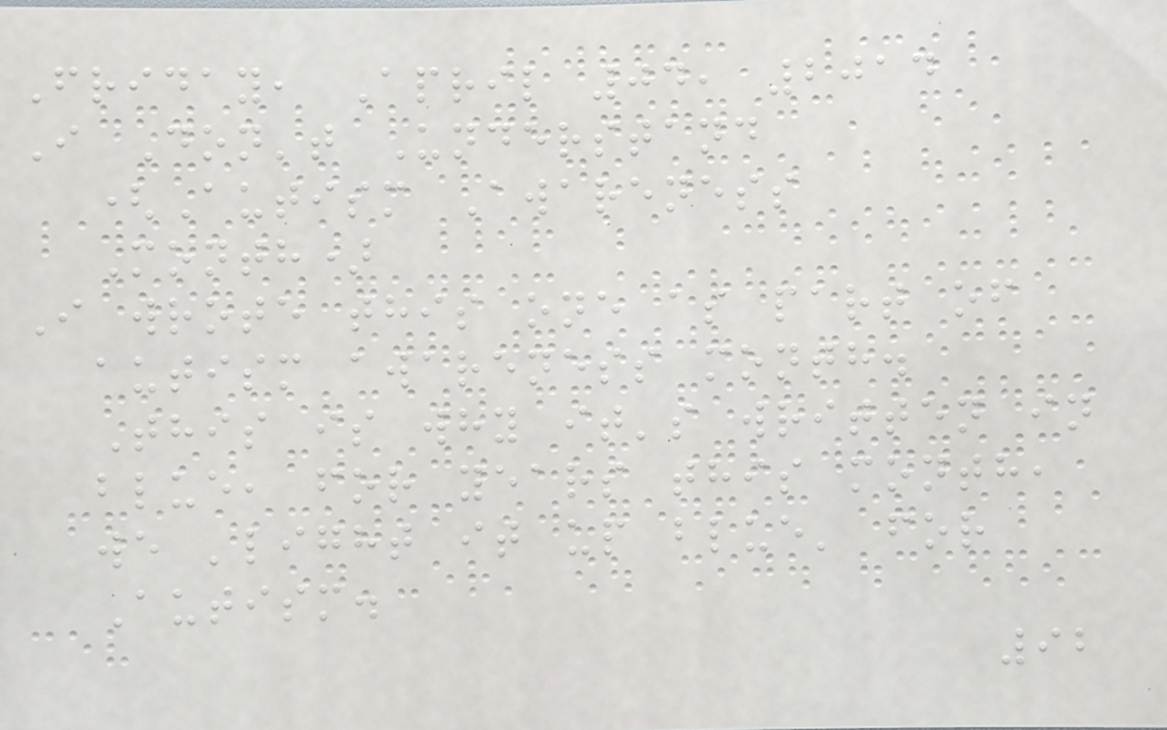Friday, April 04, 2014
I Don't Understand
(Autism Awareness
Month)
I wrote this one as part of
autism awareness month.
This is why it's written in
blue, for years this month,
we 'light it up blue' for
Autism.
92
